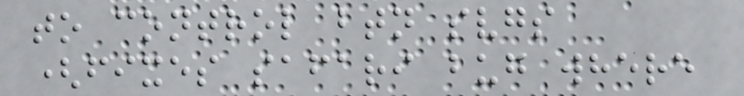to control btn svgs
(fixes safari bug where
